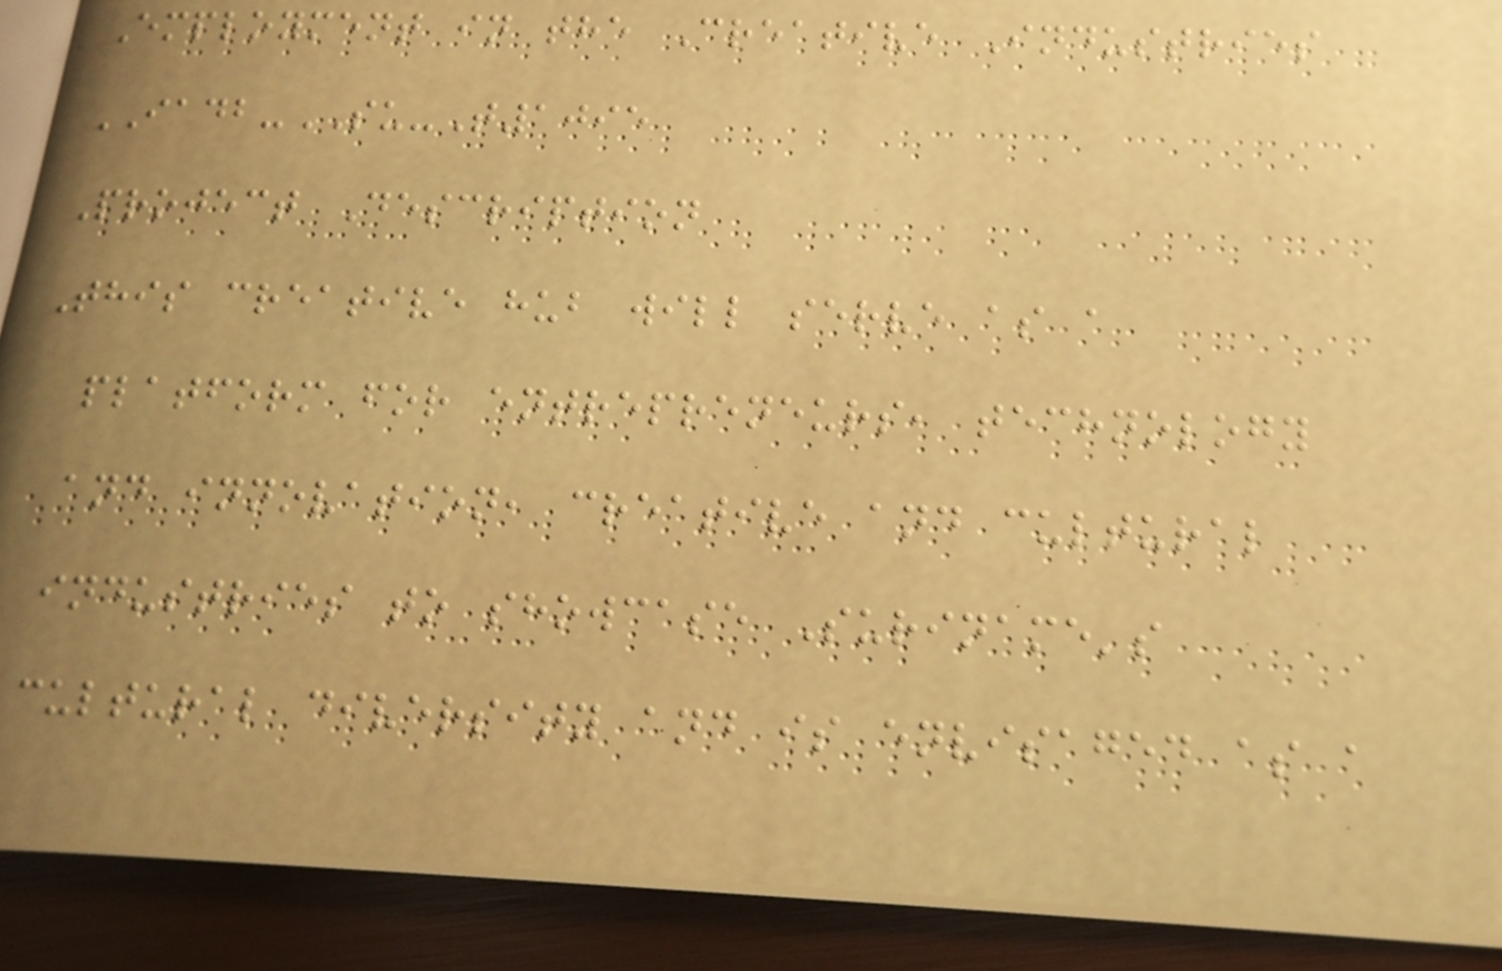Employment in the Creative Industries
IADB-SU-T1095
Project Description
This creative hub will serve as a
platform for entrepreneurs, technology
and innovation, creative and cultural
industries to showcase Suriname's
cultural diversity and is envisaged as a
